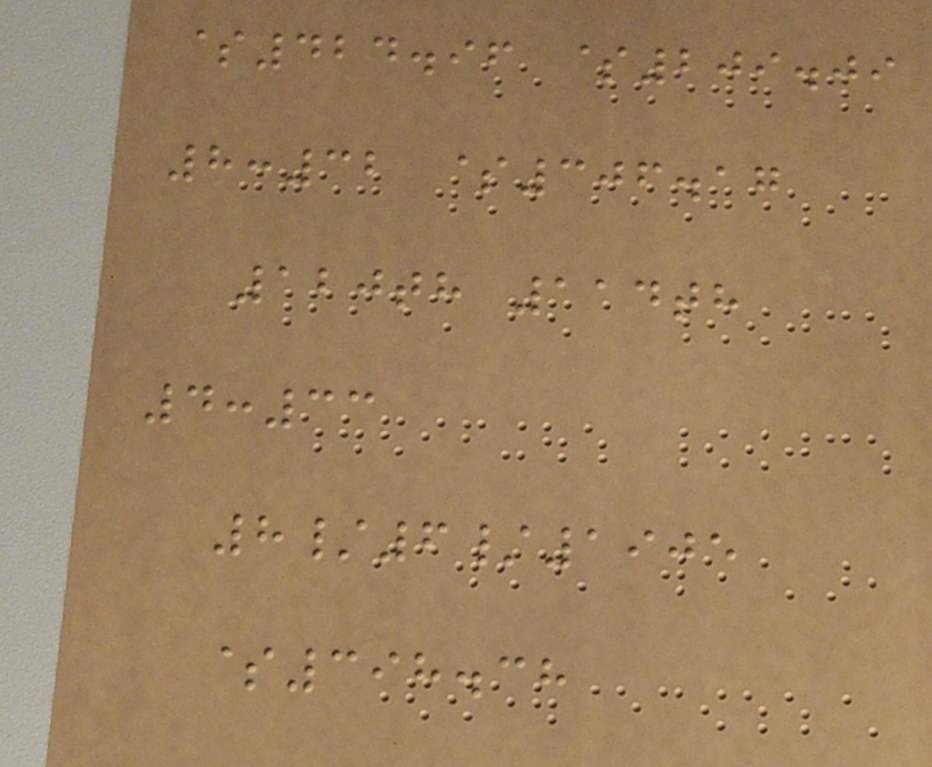$424.96 $209.09
8:32 $306.17
120th 114th
4:33
8/6/1905
$398.38
